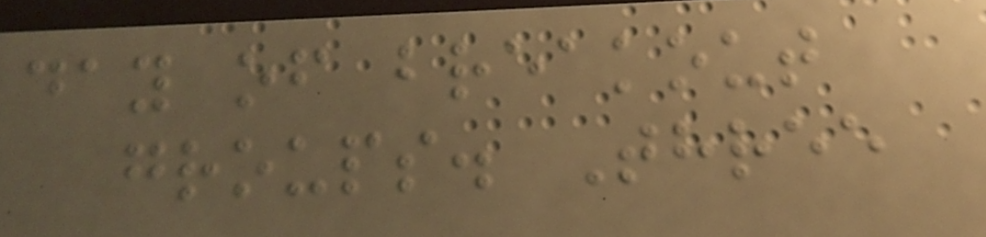day of breakout
groups. Three
